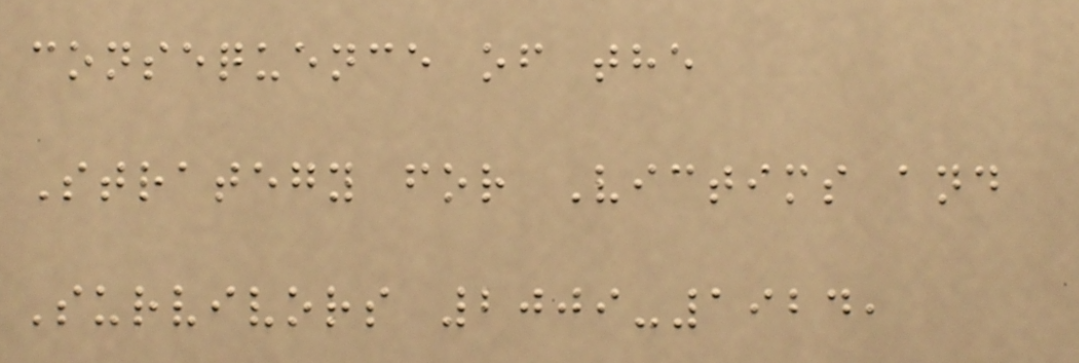consequence of the
Strategy for Victims and
Survivors 2009-1924,
